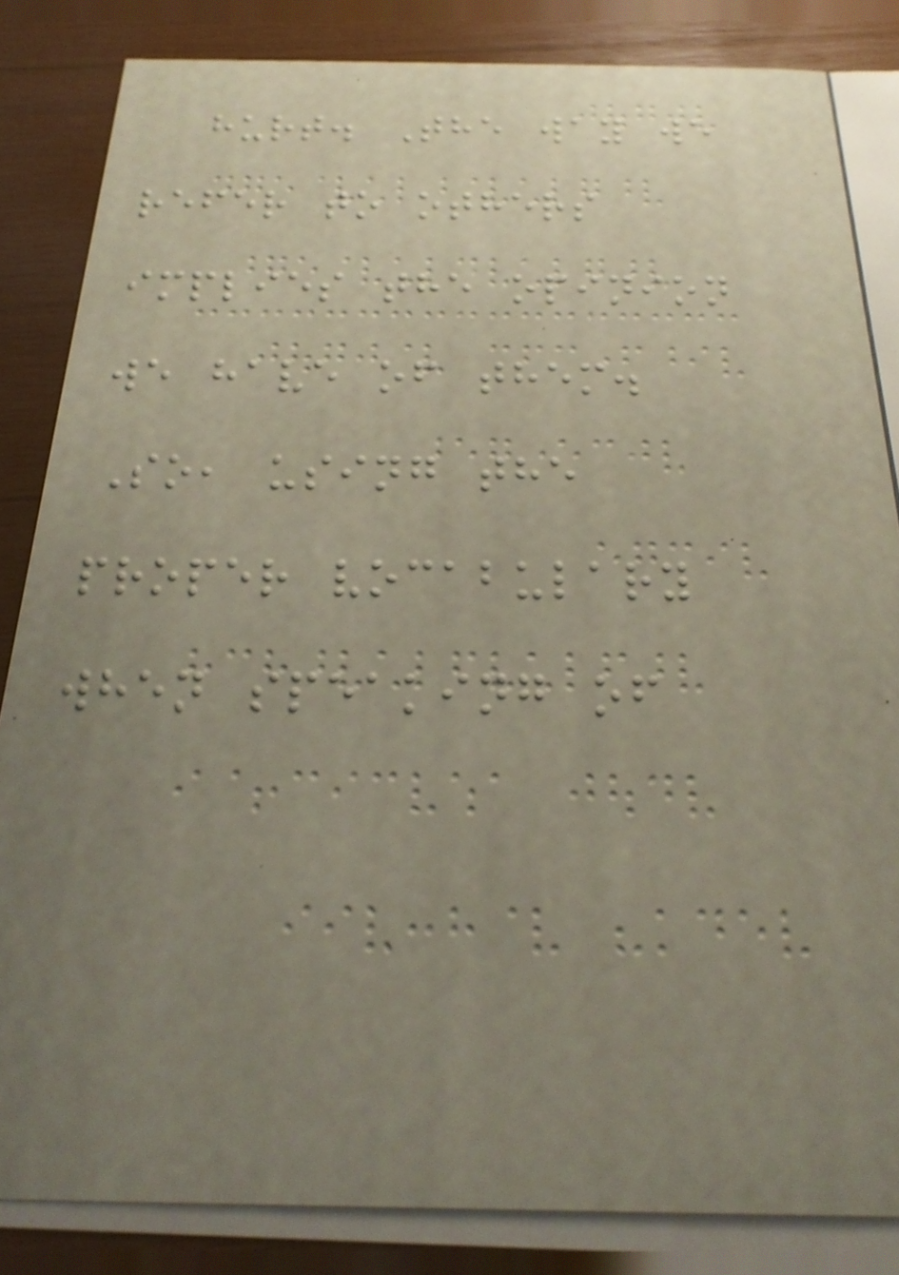hurt. The way we
refer to others
implies the opinion
we have of them.
So, using the
proper vocabulary
when speaking of
